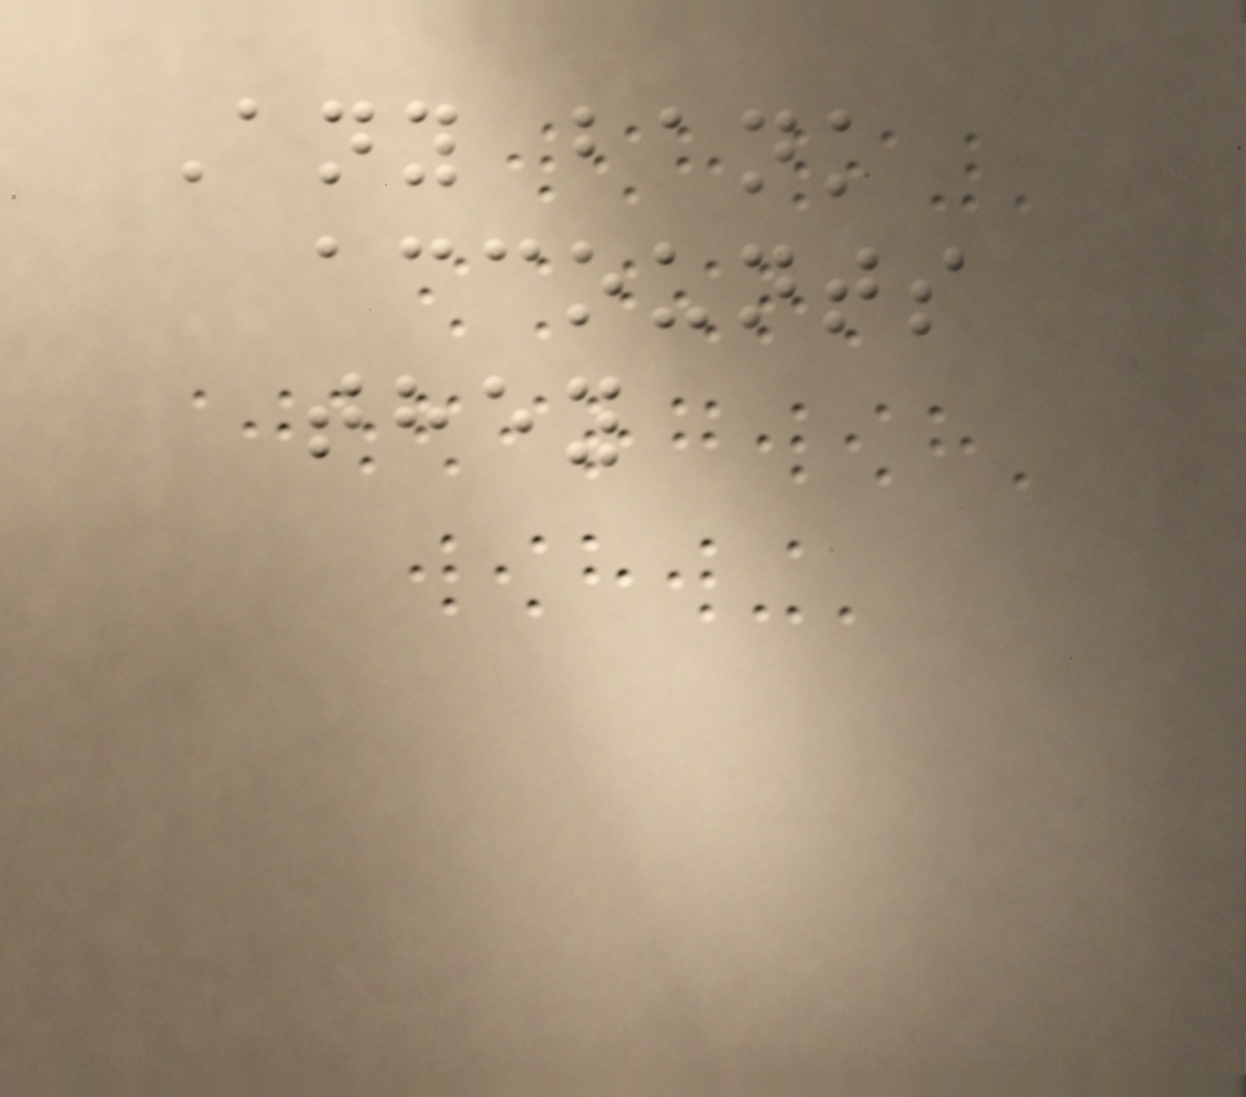Any bank
accounts
they
